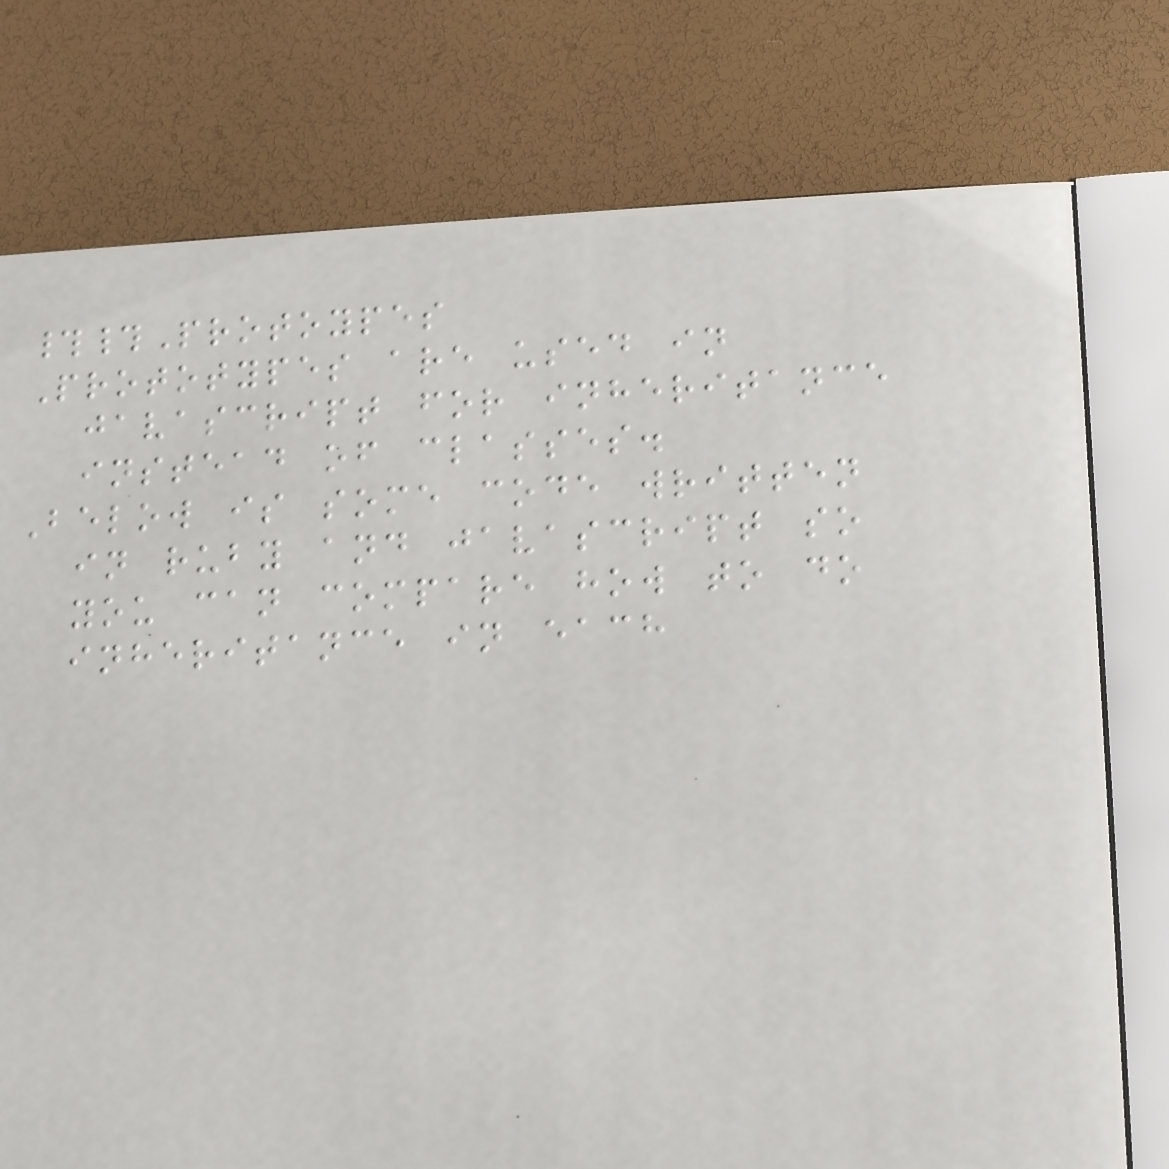##Protoypes
Prototypes are used in
javascript for inheritance
instead of classes.
Below is some code written
in ruby and javascript so
you can compare how to do
inheritance in each
